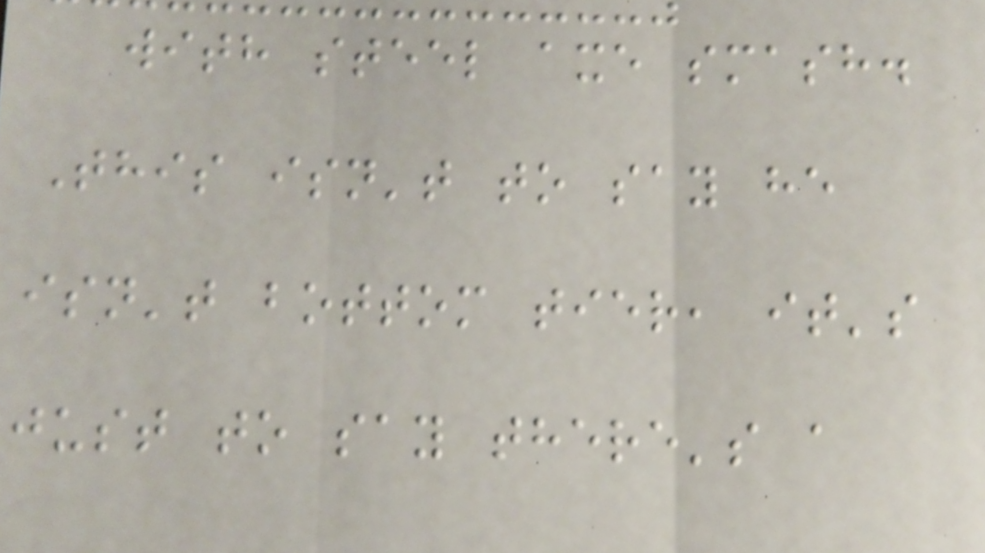with steel axe smash.
This isn't to say he
isn't bottom tier, it's
just to say there's a
